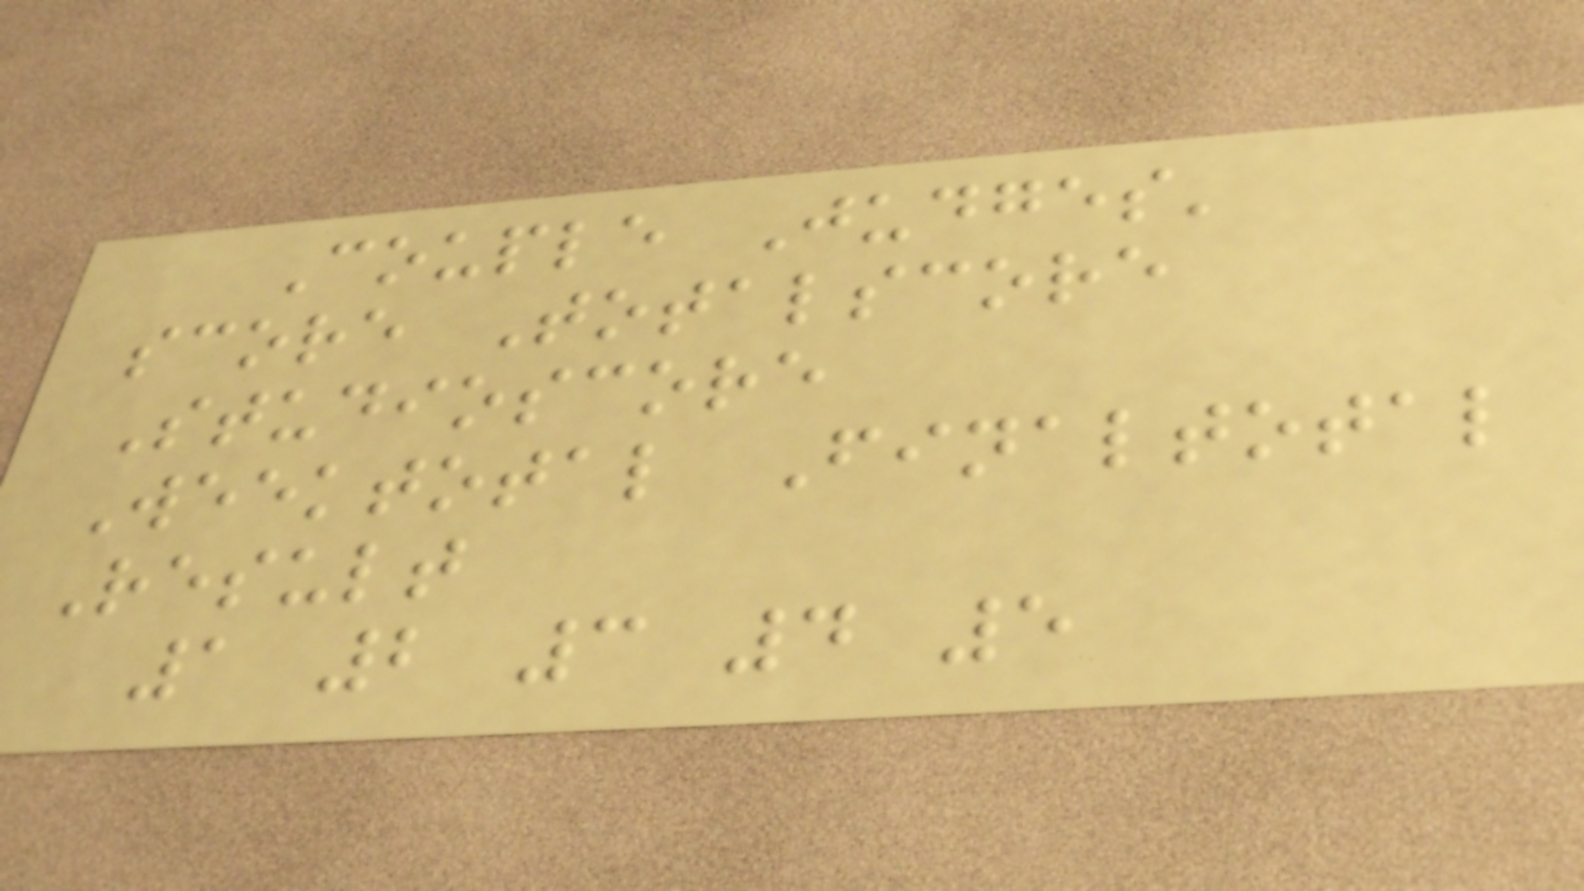Couple Judges'
score Totalscore
Studioscore
Weektotal Finaltotal
Result
1 2 3 4 5
